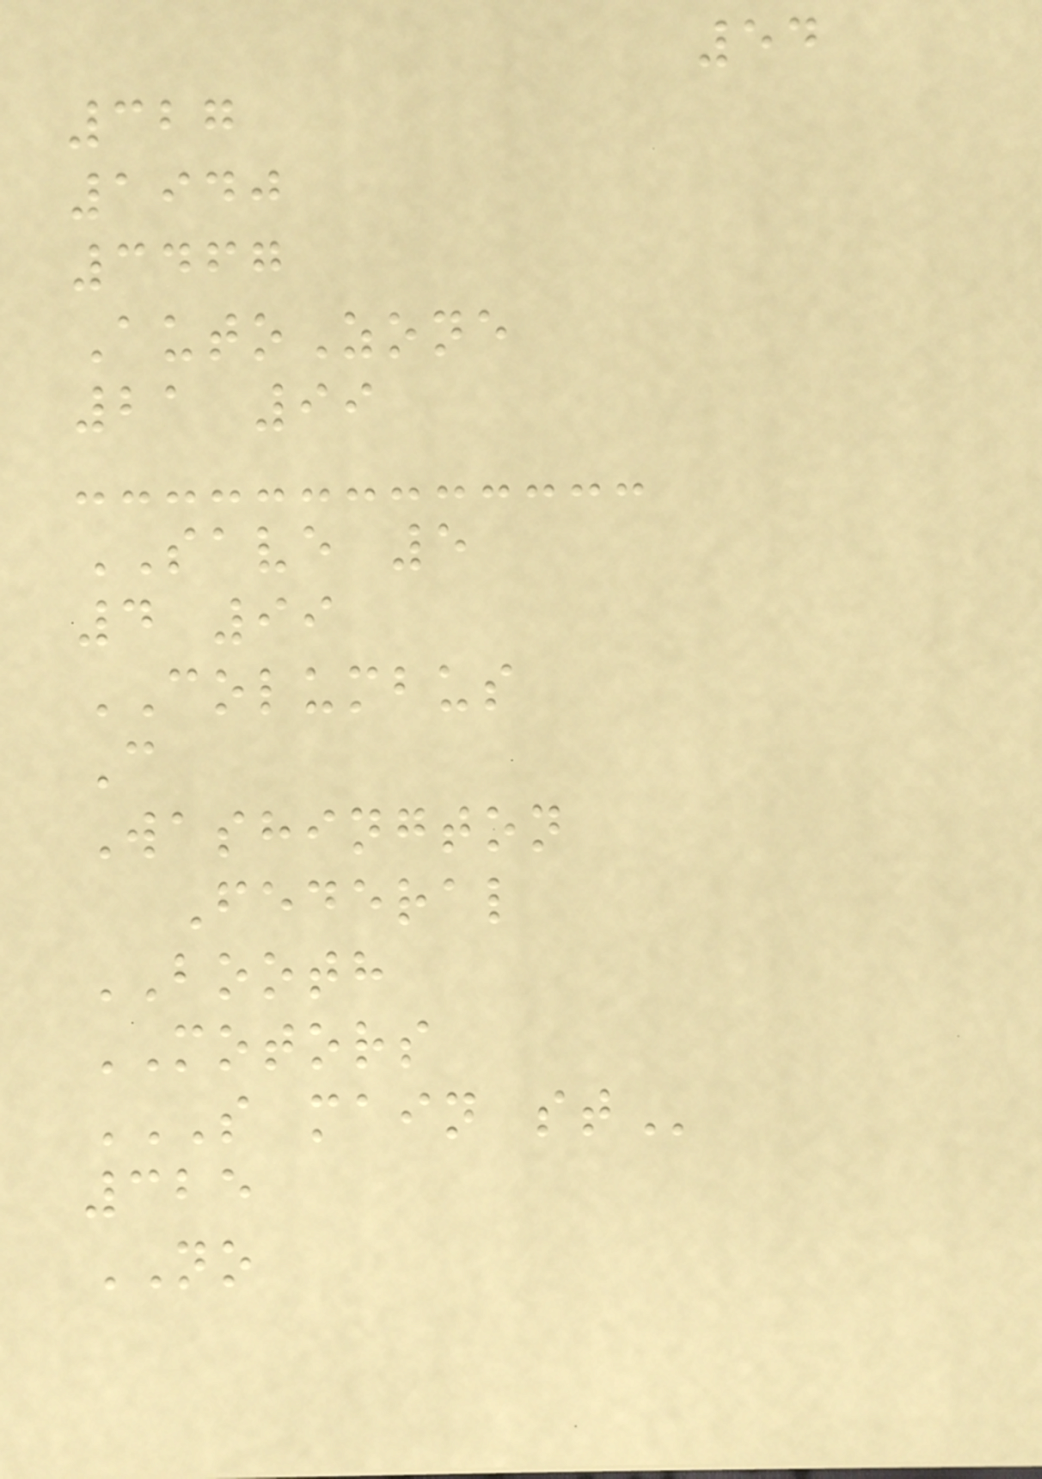54
327
1940
3467
AutoZone
21 99
SAVE 5
4 99
COLUMBUS
C
Washington
Federal
BOOTH
MOTORS
S MAIN ST
325
NO
